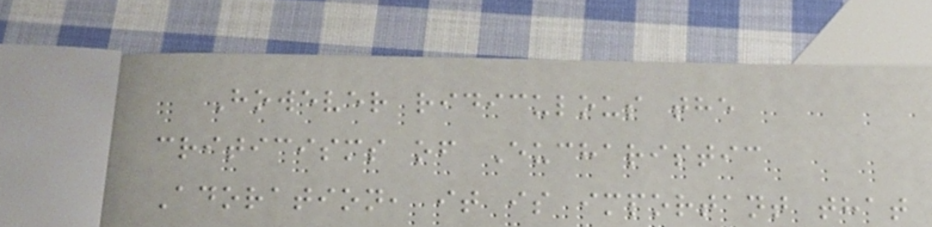However ridiculous the
criticisms of Eucharistic
Adoration, it is important that
